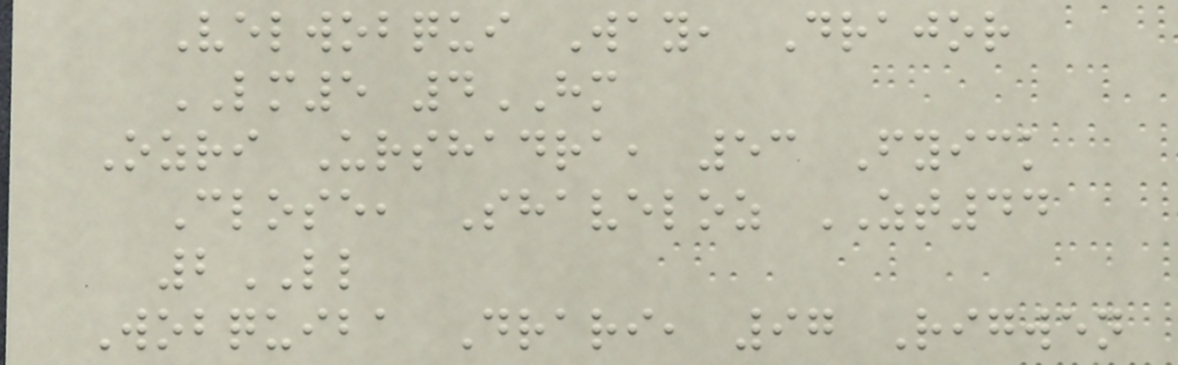Velwobqui Way, Drajor
LM5 4HM
Ozri Urshadra, 53 Fyick
Close, Shaveloz ZT44
2LL
Wobquiba Drari, 97 Rigwen
